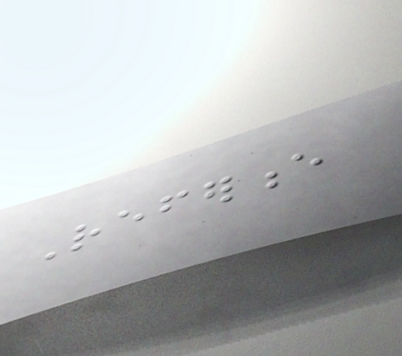Reference
